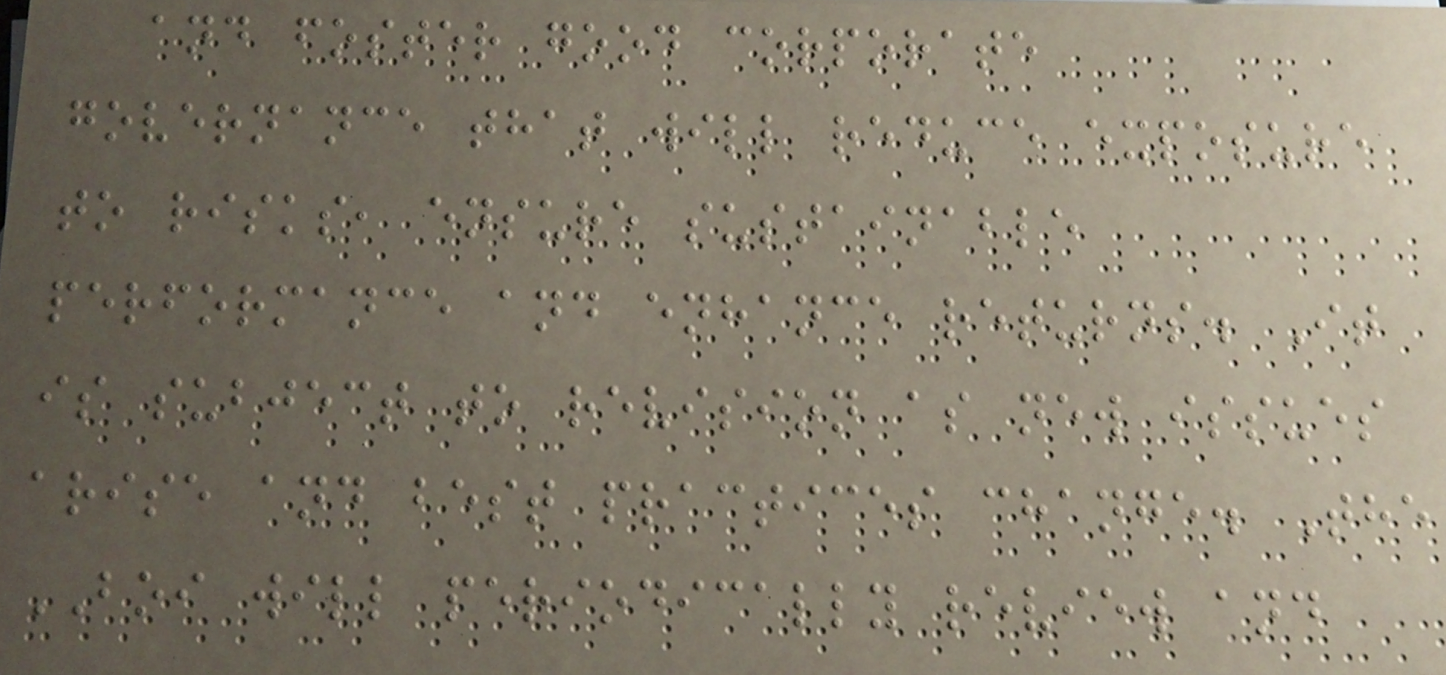and foster good corporate
governance that will reduce exposure
to risks, ensure sustainable
performance and enhance returns. It
is subject to revision as new issues
arise and best practices change. The
BOI will periodically review and
